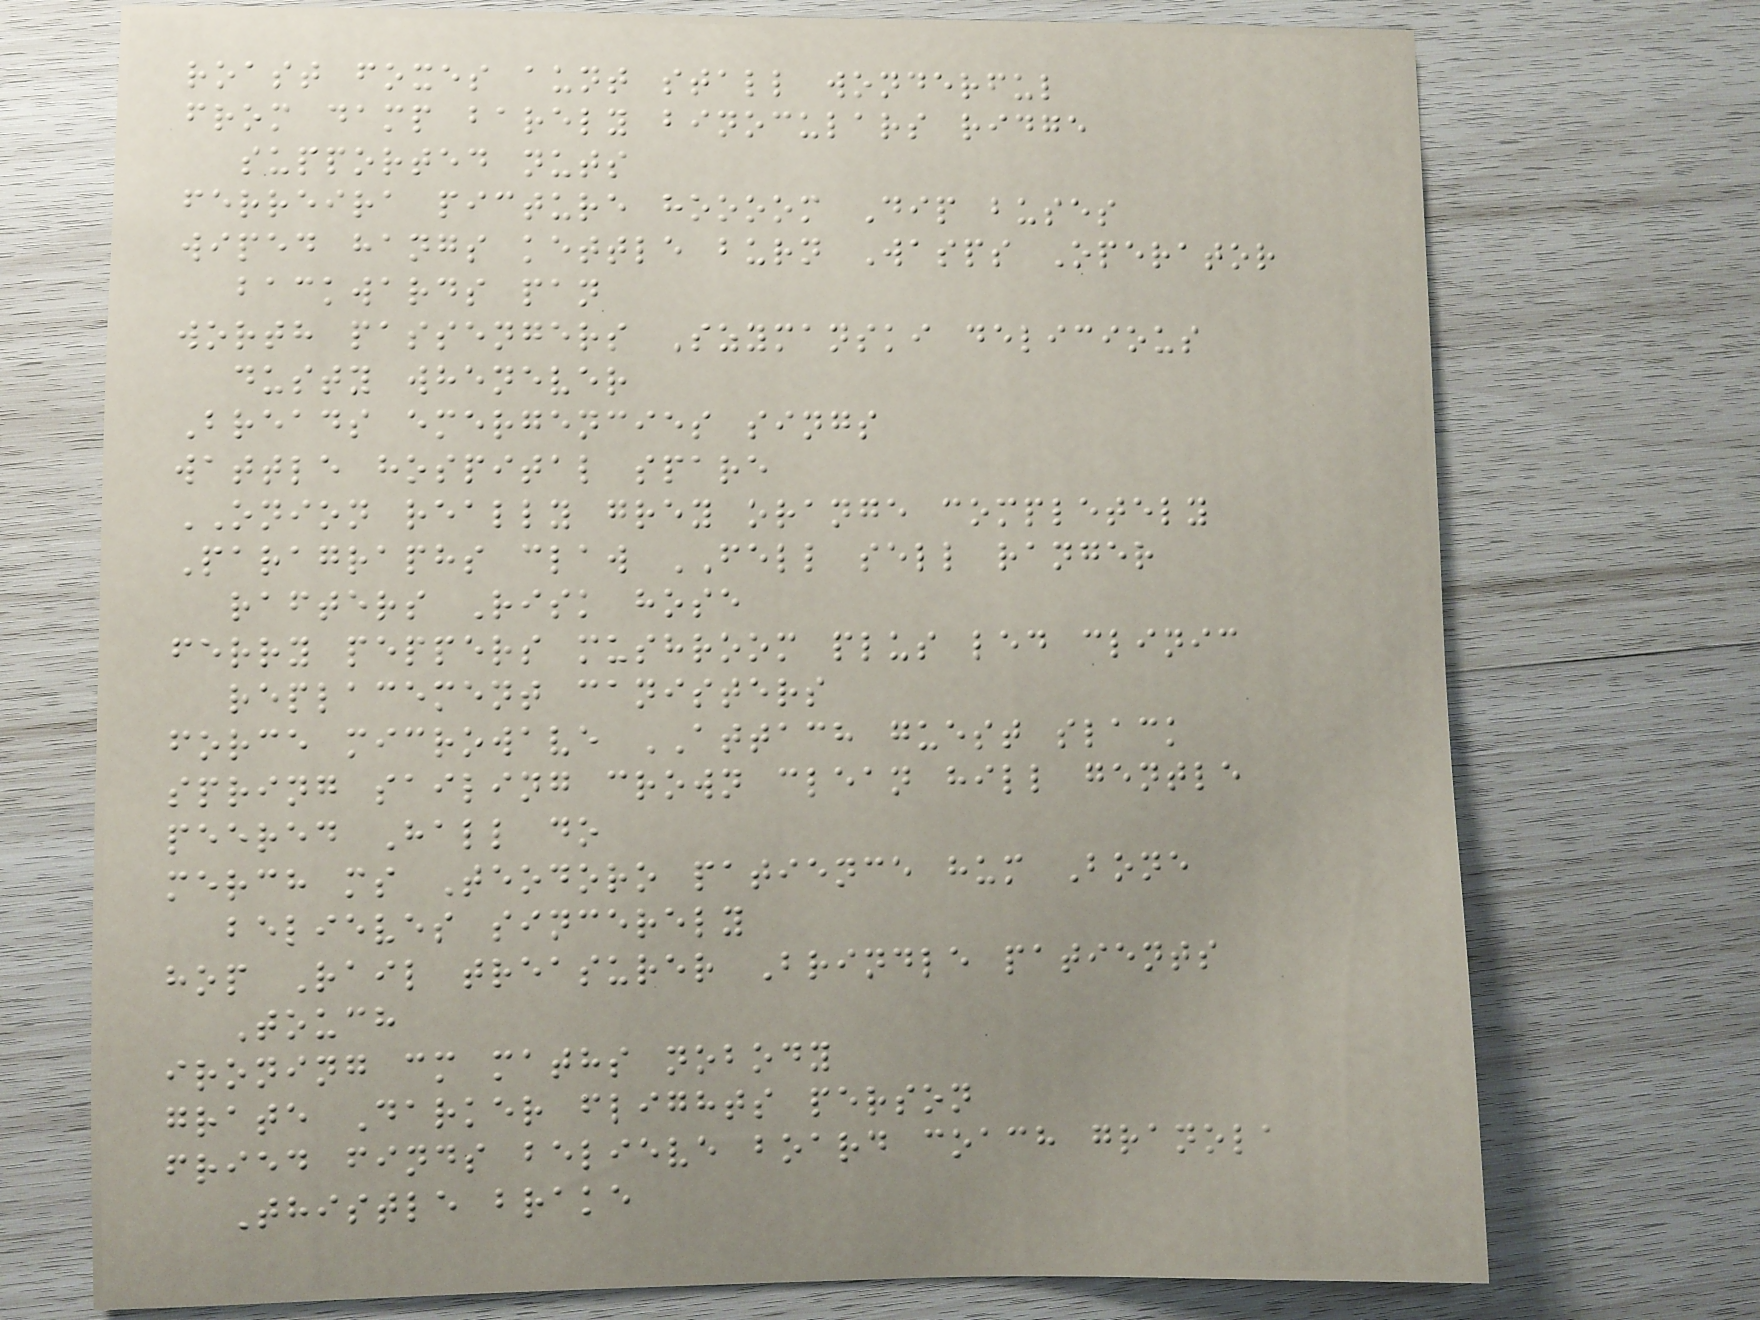roast foxes aunt stall wonderful
from damp barely binoculars ridge
supported nuts
ferreira picture hoooom Dip buses
wiped hangs kettle burn Wasps Operator
backwards pan
worth passengers Szymanski delicious
dusty whenever
Breads emergencies sings
wattle hospital spare
ONION really grey orange completely
Paragraphs claw FELL sell ranger
rafters Risk hose
ferry peppers mushroom plus led clinic
replacement canisters
force microwave ATTACH guest slack
spring sailing crown clean hill gentle
peered Hall do
merch ms Teodoro patience hum Bone
believes sincerely
hop Rail treasurer Brindle patients
Touch
ironing cm maths nobody
grate Darker flights person
fried finds believe board coach granola
Thistle brake
